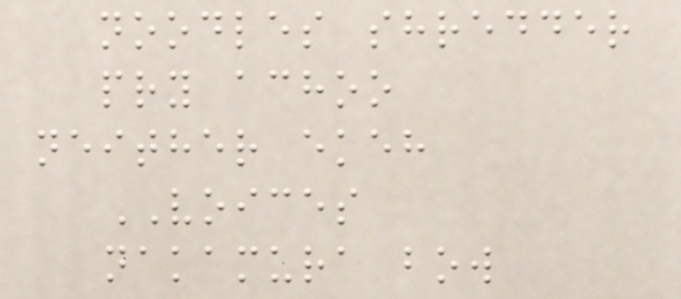noodles shredder
pry achoo
neither ekeh
VOICES
nakamura bow
